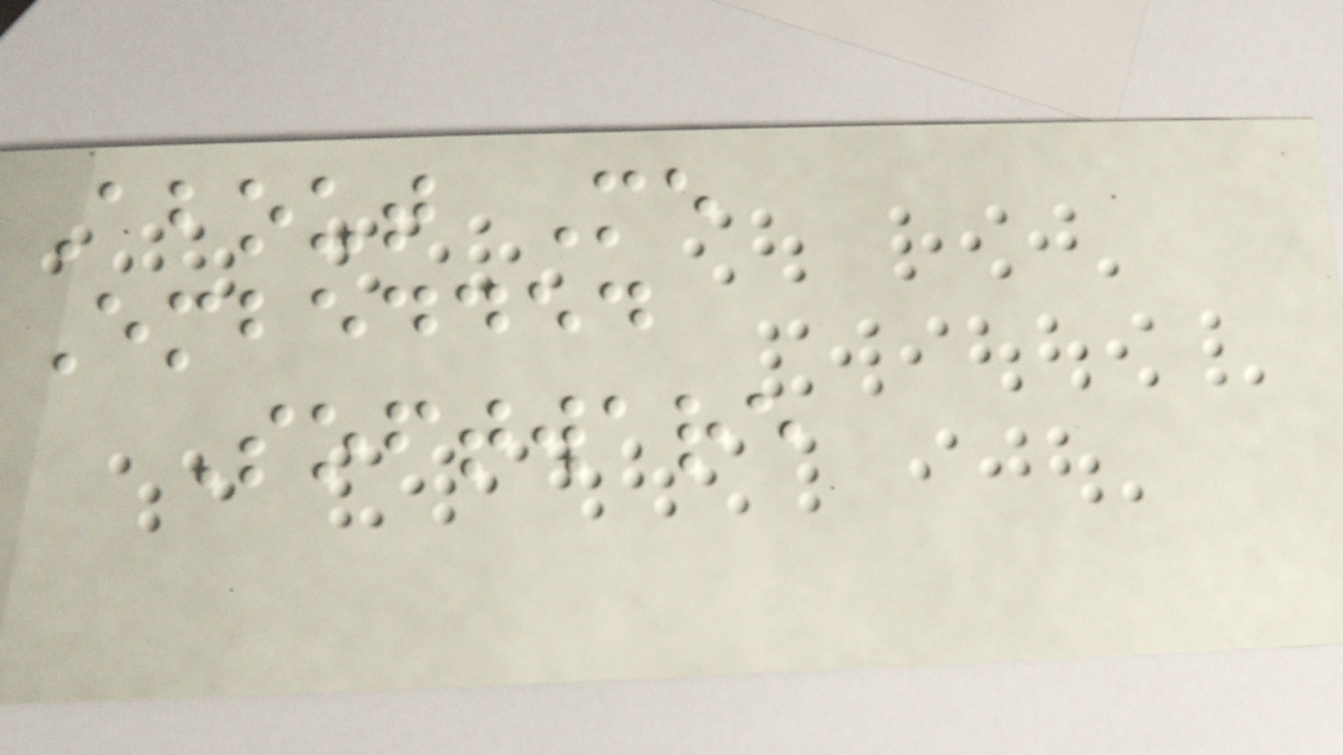About Me
Embedded
Software
